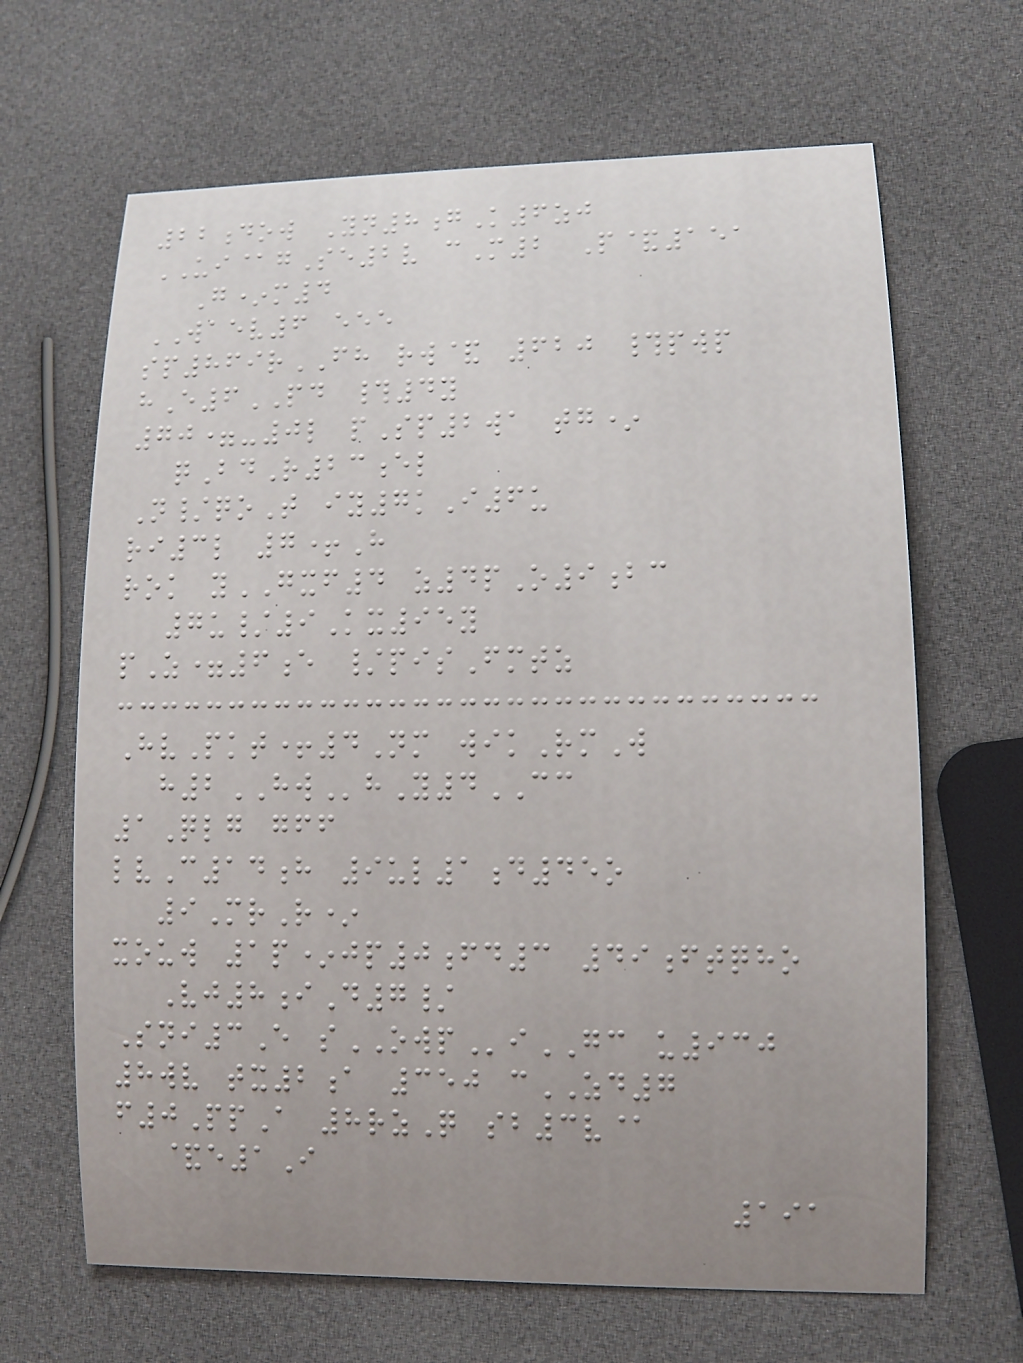22dow Yn8gK6zj
UI@gSe2v cM2 P&151
G*m4
WAEV6 eee
sp869rFH rw& 620 #pwp
hE6PD #4y
70=-0l pSp2wa tg*
qBdR23el
N/qoT iy7kI6u
ri3l 7+H
rok yGXF4 z4pO9bc
7u/9Kx95y
pZ=6e /pisFmtz
HvPkt+4Nm wikRmW
h2HWhY4CC
1Qlg gff
lvC14h 9ul1d45o
9MrR*
xouw 1p*jp0fd3 49ftqho
Vj8iD7/
Sni3E sOWPiGC u930
8wv tx2a 350 cZD7
f0PpA 8rzQ sb3v@
&e1I
191
